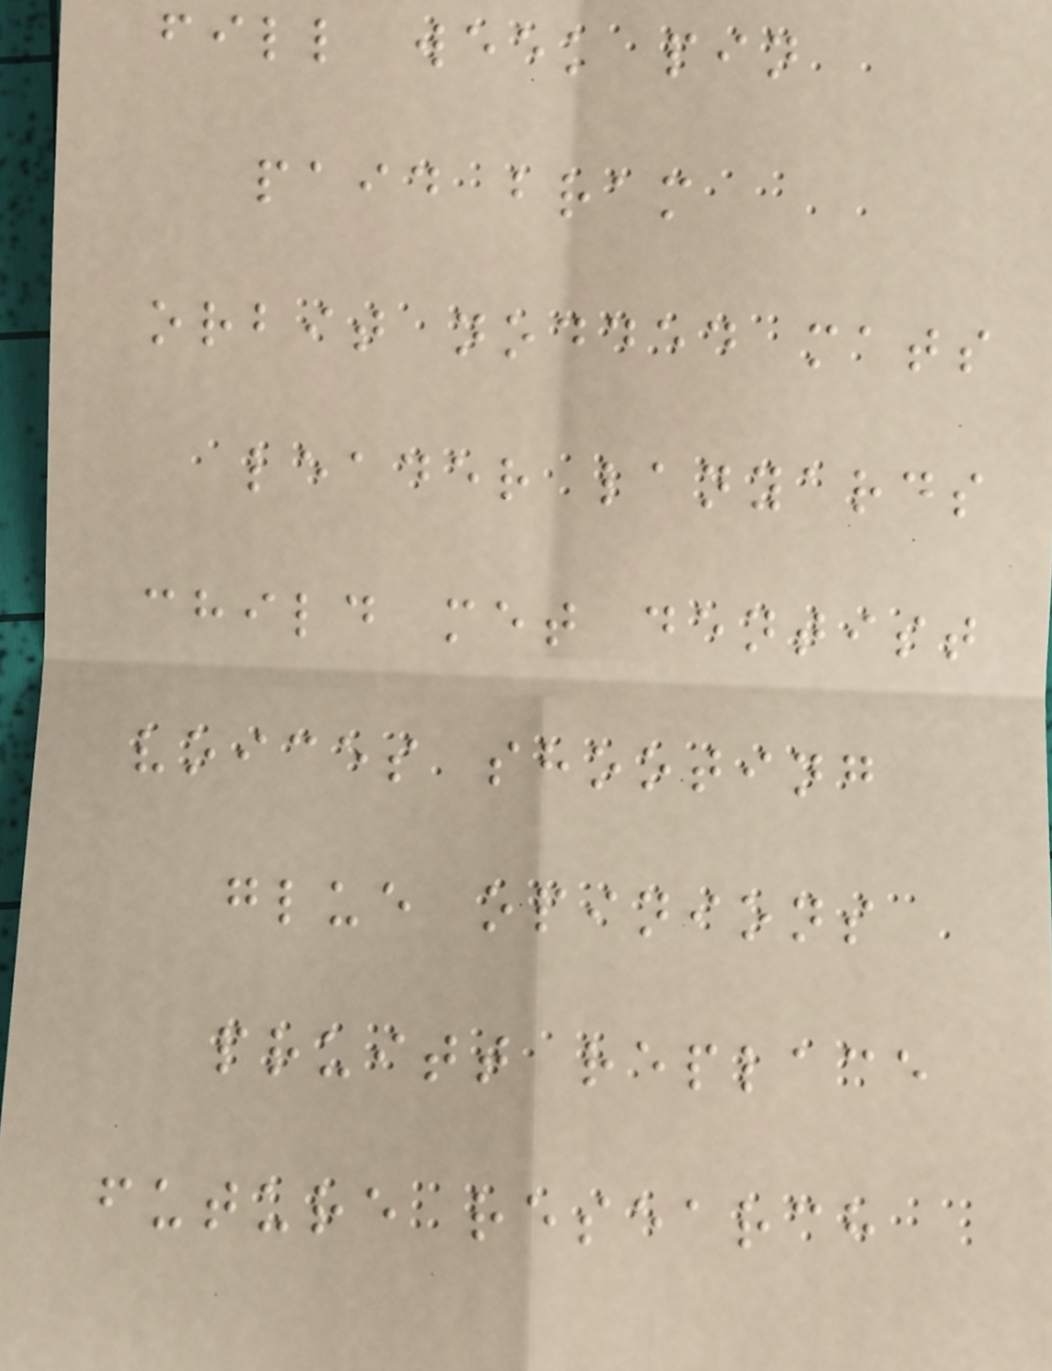fill week pin
paid bram
orbit nodded mats
leader lanyards
child met dentist
voices shooting
glue opinions
pruitt replace
future research
